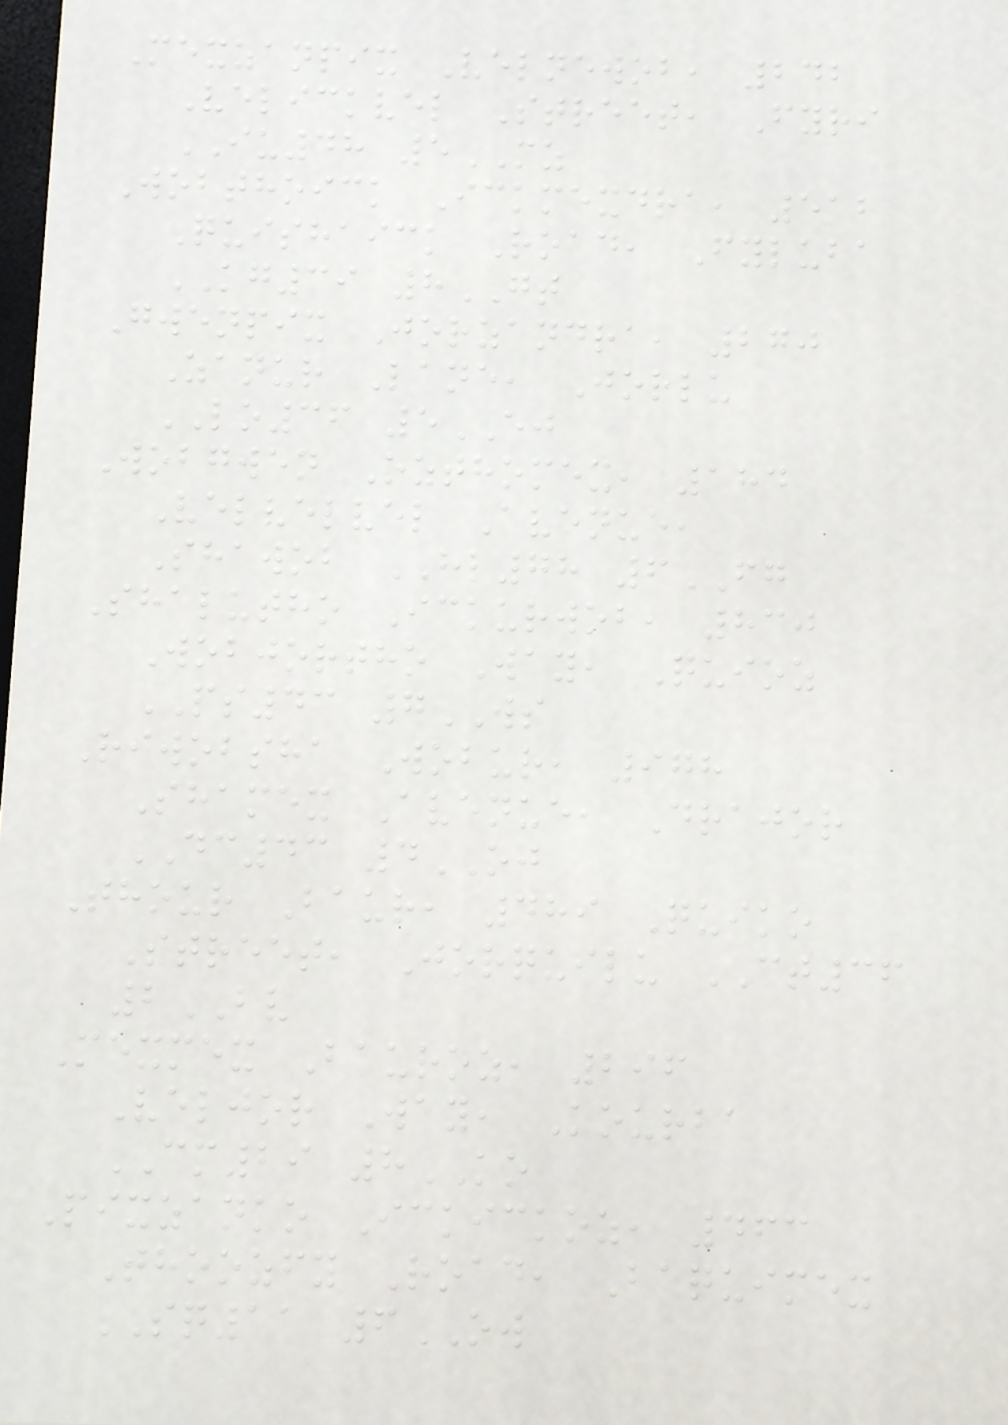Mexzanpix Velnewob, 242
Velickvel Street, Fyri
IU48 5MZ
Wobthoick Ickmexdra, 512
Quishaick Road, Fyluba
KG39 8GT
Gwenpix Jorzandra, 270
Zanur Lane, Jorlu
LO36 5EJ
Wobgwen Ozthomex, 184
Velvelvel Avenue,
Shawob HL78 6FG
Shalutho Ickurwob, 830
Wobjortho Way, Quioz
PS43 7WS
Riwobsha Wobur, 978
Shamex Avenue, Drajor
DC43 4OJ
Thour Baur, 489 Quiko
Street, Jorquilu CT36
2BV
Mexmex Bauroz, 296
Veljor Way, Kourba
CM29 8KO
Pixzanko Ickickoz, 463
Thoozfy Road, Baquimex
SQ11 6OW
